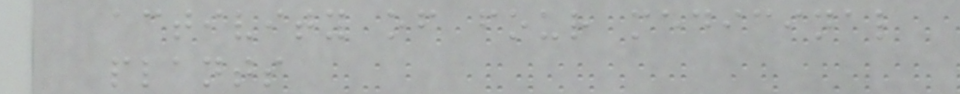activity of four medicinal
plants
